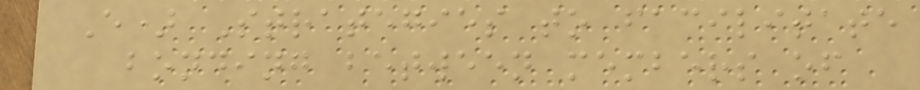E) Strategies to facilitate
bonding between members of
